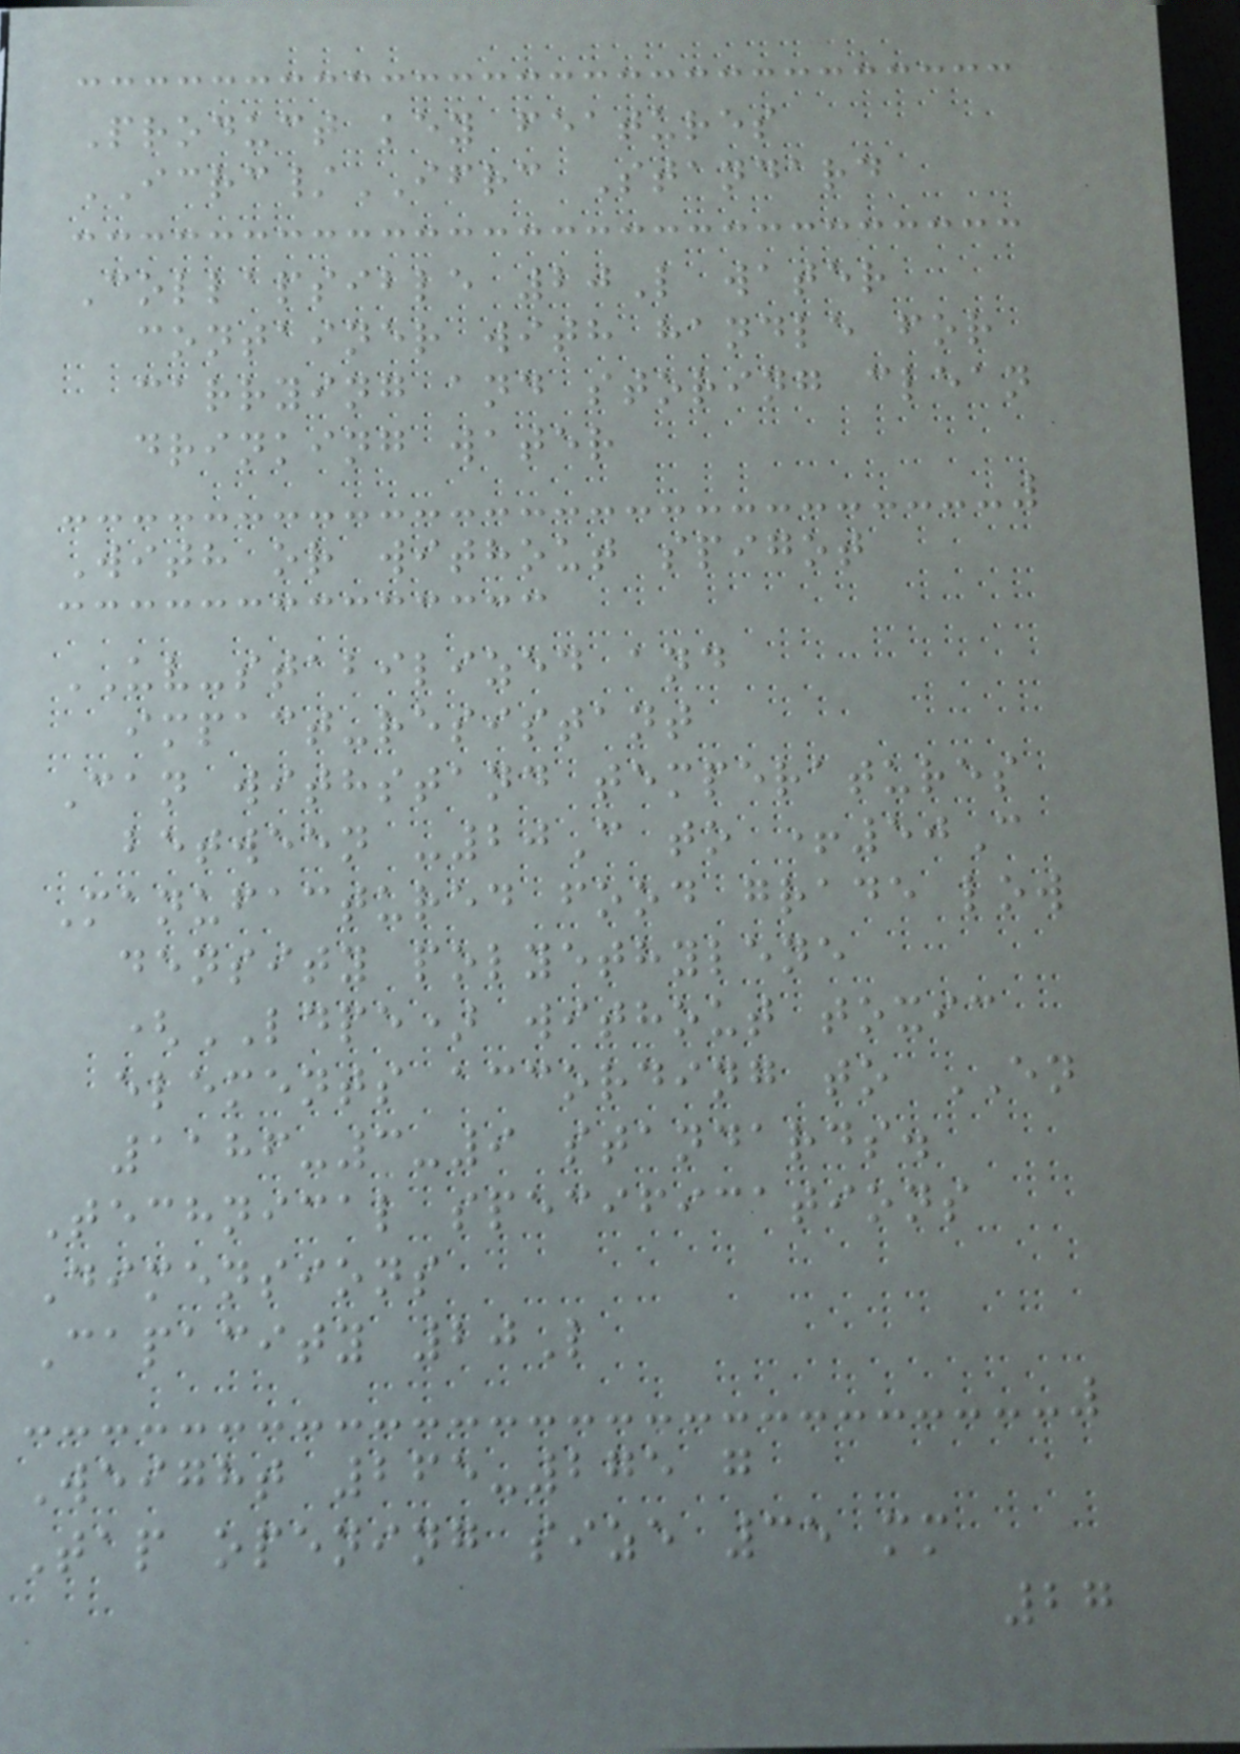Product key features
ICRC/IFRC Standard
Collapsible 20L water
container with handle for
carrying and storing clean
drinking water
With or without spigot
UV-stabilized and
impact-resistant
Can withstand temperatures
between -20C to +50C
Manufactured food grade low
density polyethylene
(LDPE) without toxic
elements according to EN
1186-3-9 standards.
Technical specifications
Dimensions
Capacity 20L
Weight 265-275 g
Tap opening size 35 mm
27
